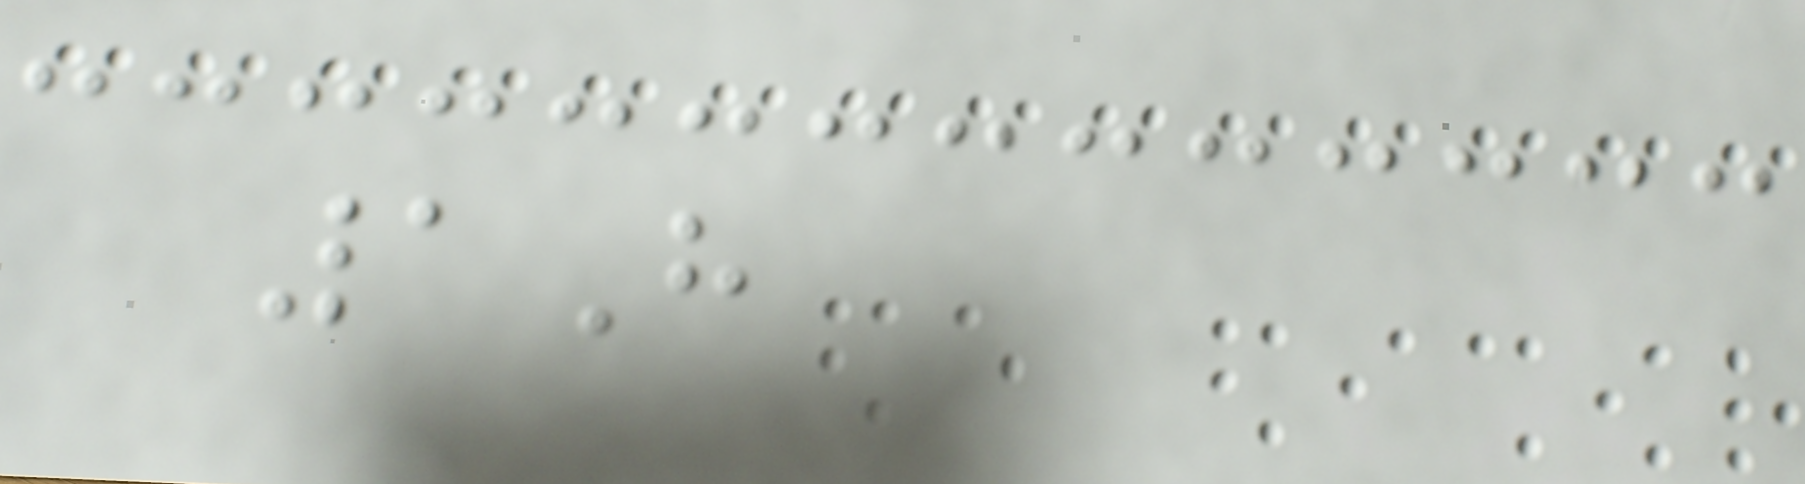1H
